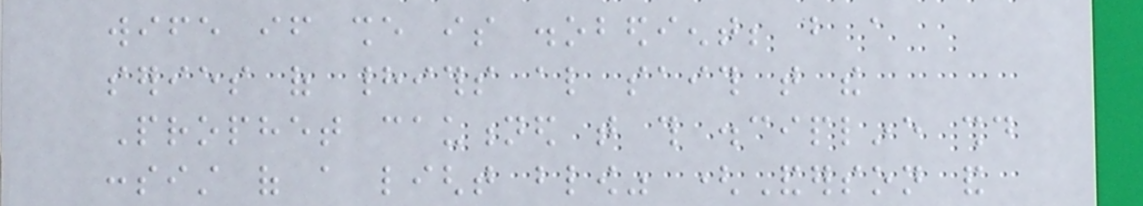wife if she is disobedient; but a
series of hadiths also saith that the
Prophet cautioned that this discipline should
consist of a light blow" (Anderson and
